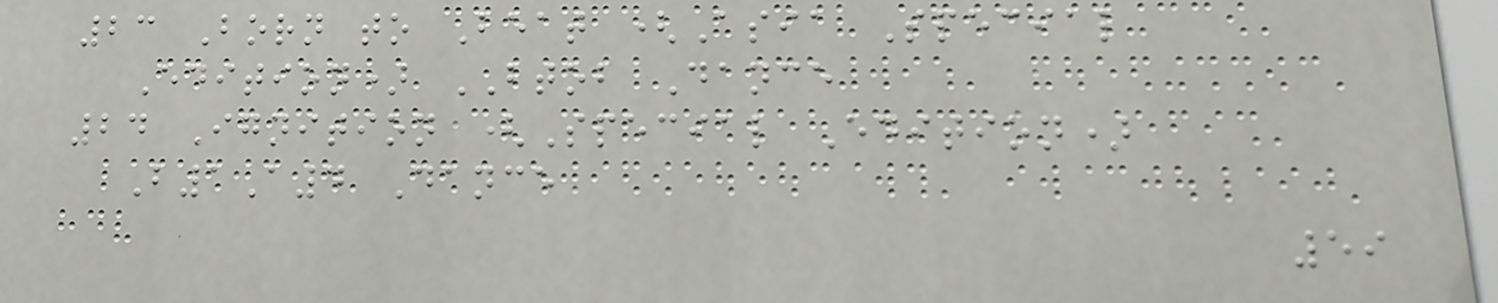23 Born to Beat (Asia Special
Edition) BTOB Dance
24 Ignition (Special Edition)
B1A4 Dance
59
